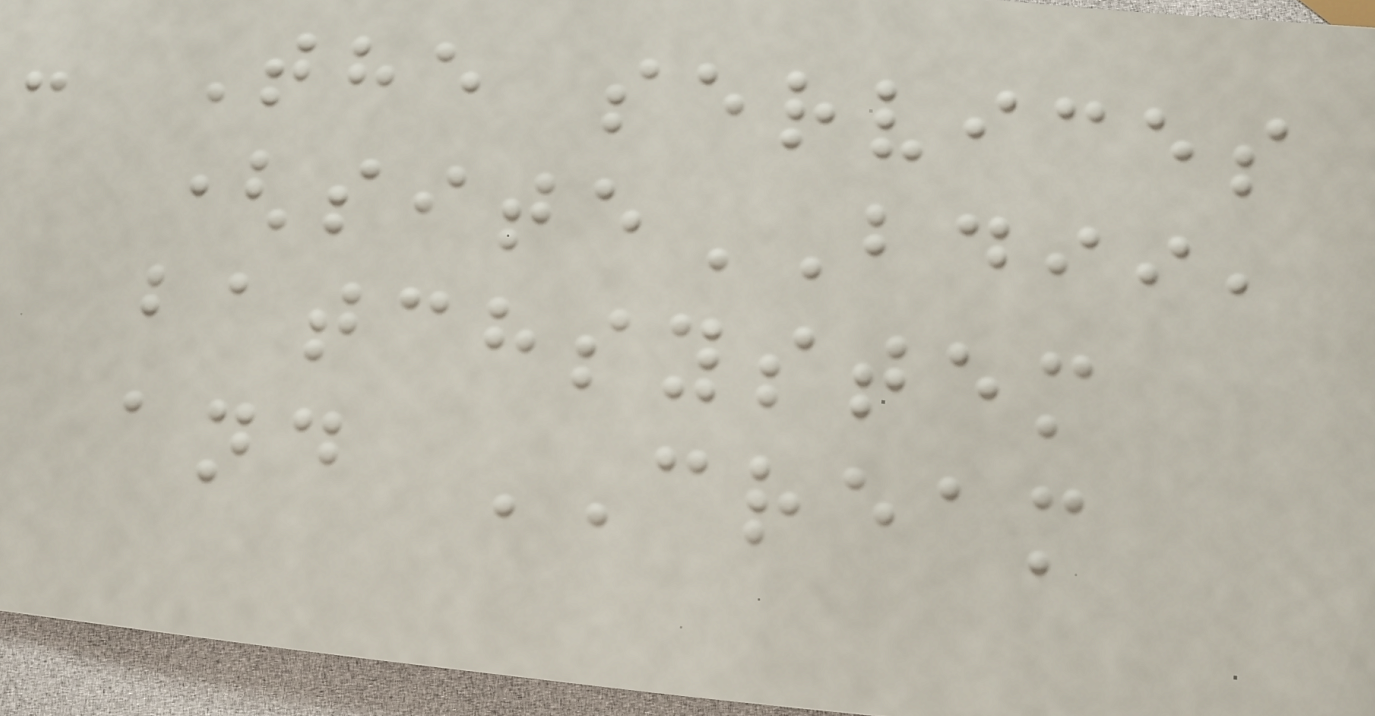- The services
(siteBDII,
batchsystem
and CREAM
